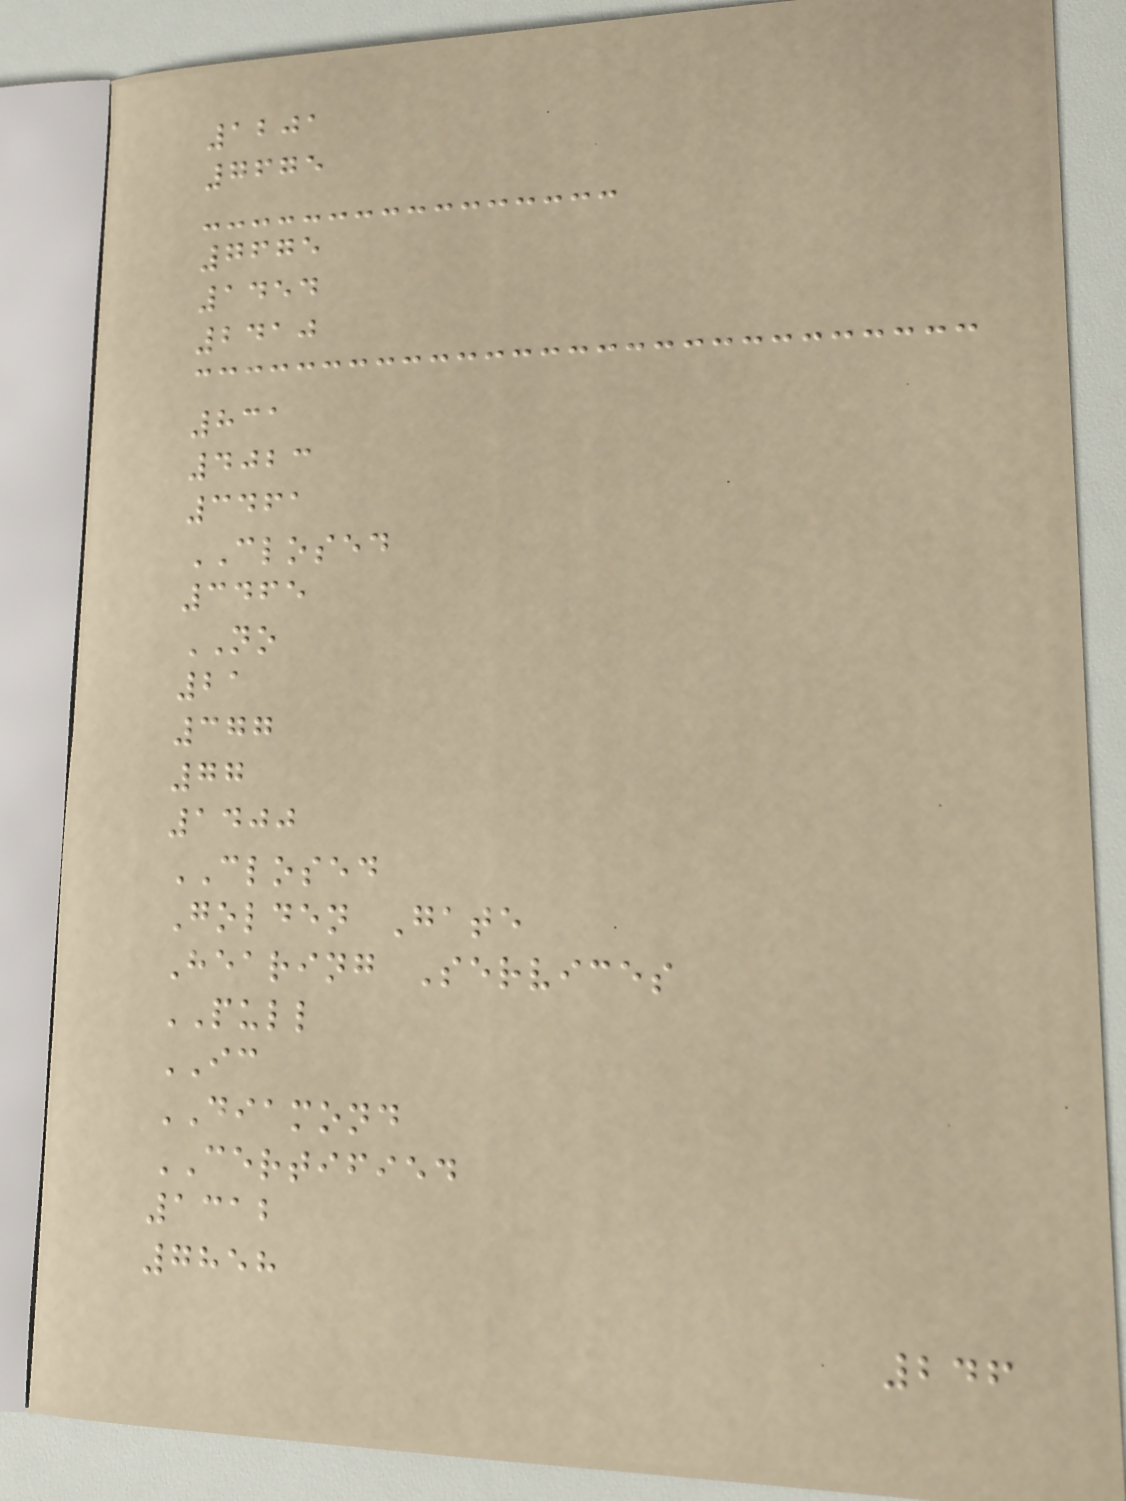1201
7675
7675
1454
2410
831
4023
3461
CLOSED
3465
NO
21
377
77
1400
CLOSED
Golden Gate
Hearing Services
PULL
IC
DIAMOND
CERTIFIED
1312
7858
246
